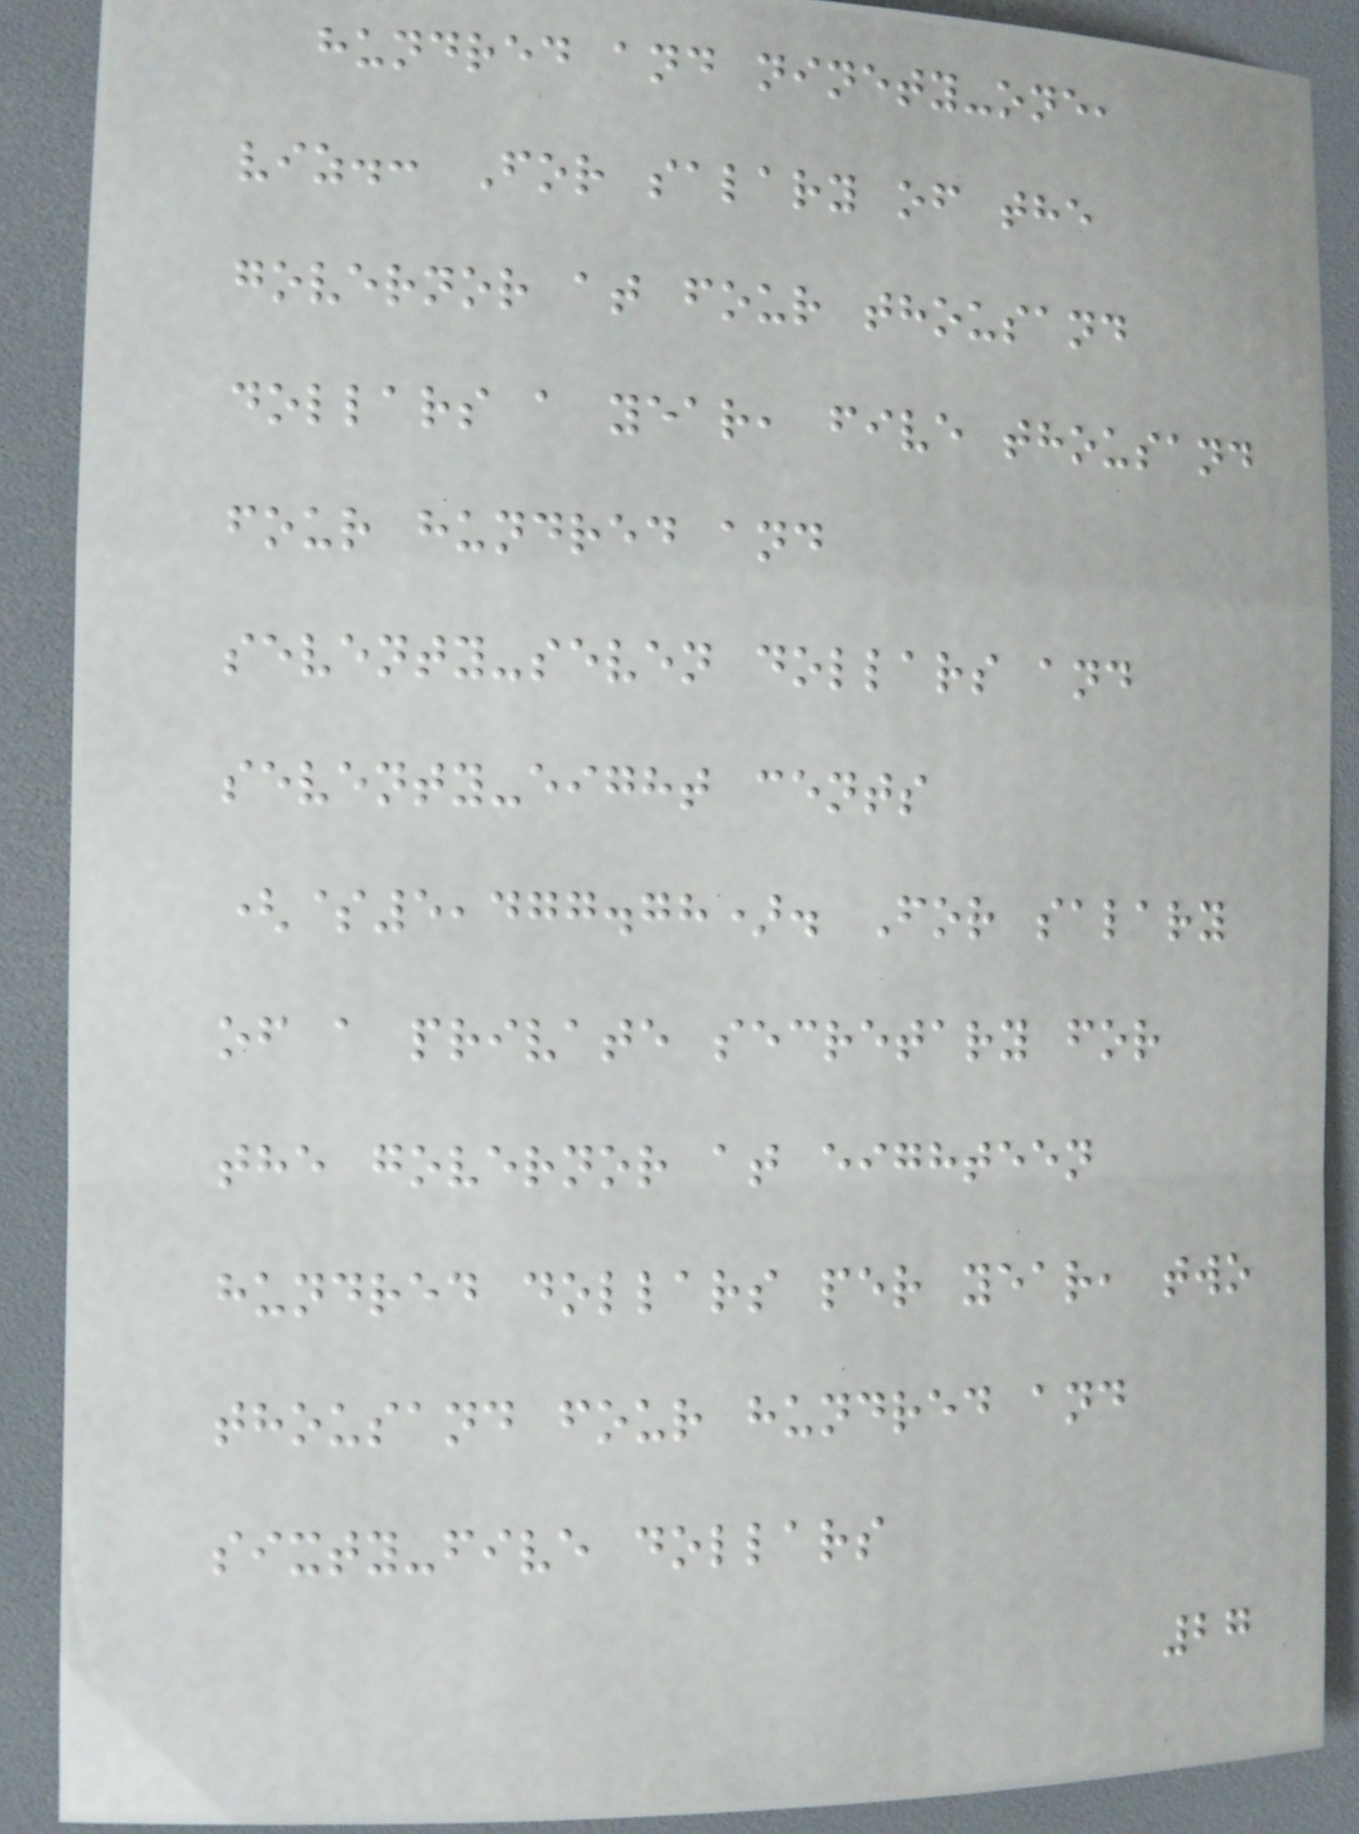hundred and ninety-one,
viz.: For salary of the
governor at four thousand
dollars a year, five thousand
four hundred and
seventy-seven dollars and
seventy-eight cents
($5,477.78). For salary
of a private secretary for
the governor at eighteen
hundred dollars per year, two
thousand four hundred and
sixty-five dollars
27
